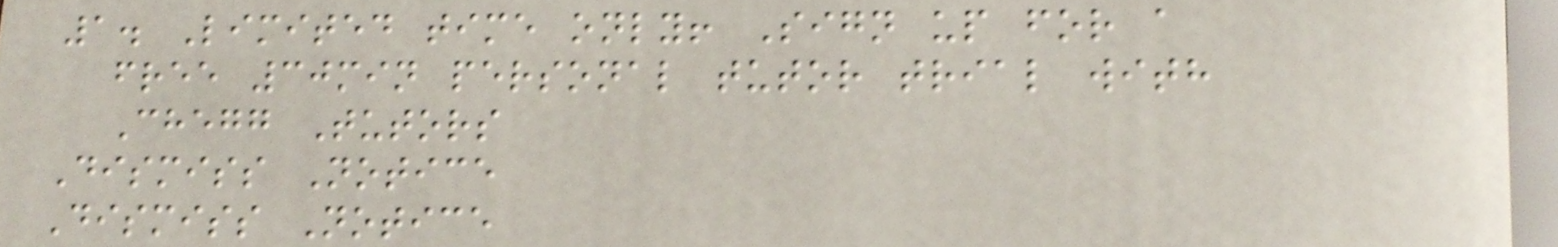1. Limited time only! Sign up for a
free 30min personal tutor trial with
Chegg Tutors
Dismiss Notice
Dismiss Notice
